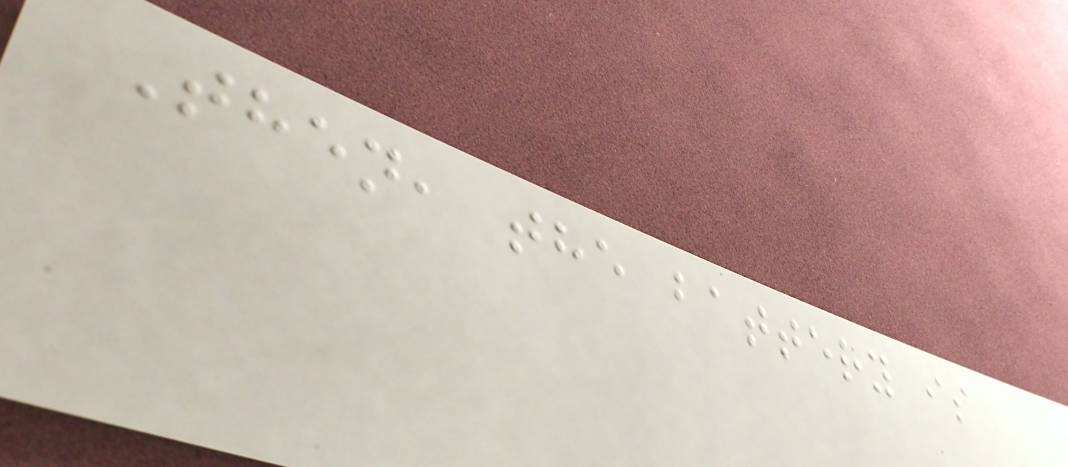Then, the battery is
